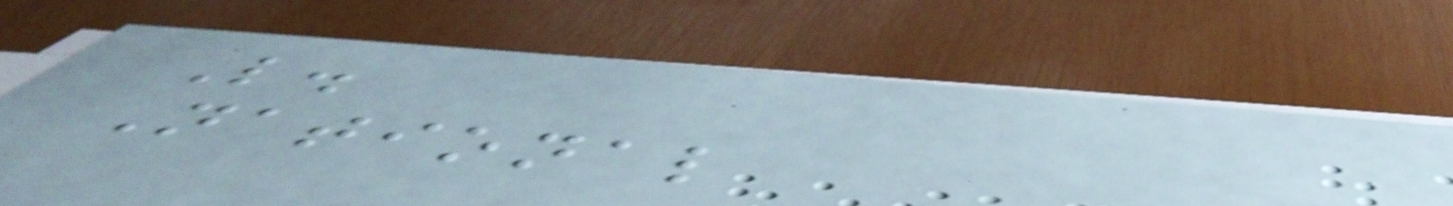L.
National
